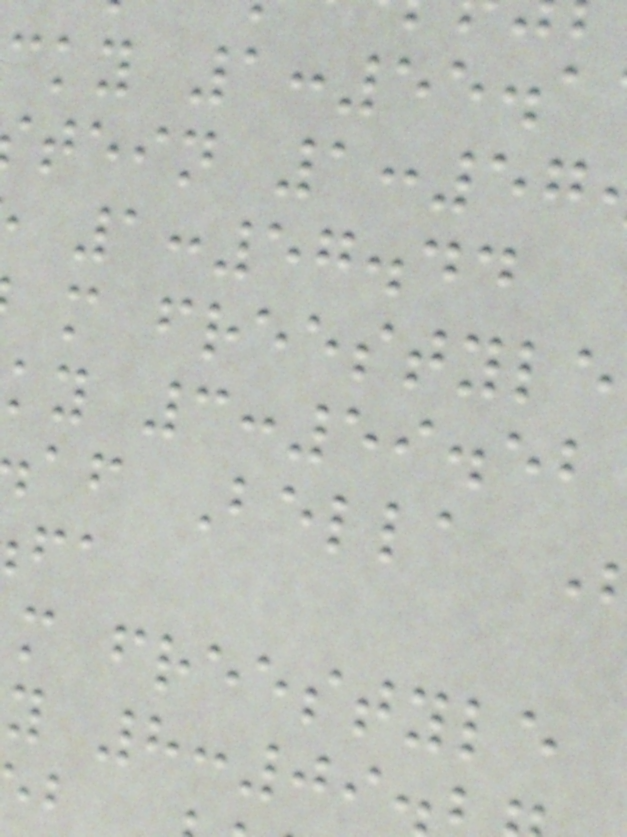cky 1:55.1
tein 1:57
1:57.44
m freestyle
ky 3:59.52
af Bella
m freestyle
y 8:09
